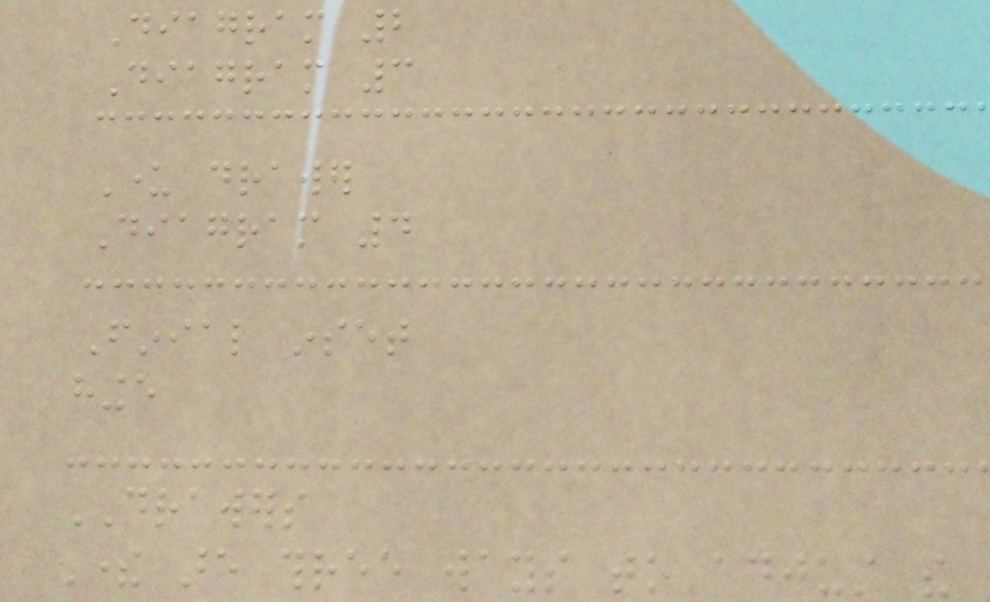Diagram 2
Diagram 3
Under drawer
Diagram 4
Finial inset
hinge
DRAWERS
There are three ways to adjust the
